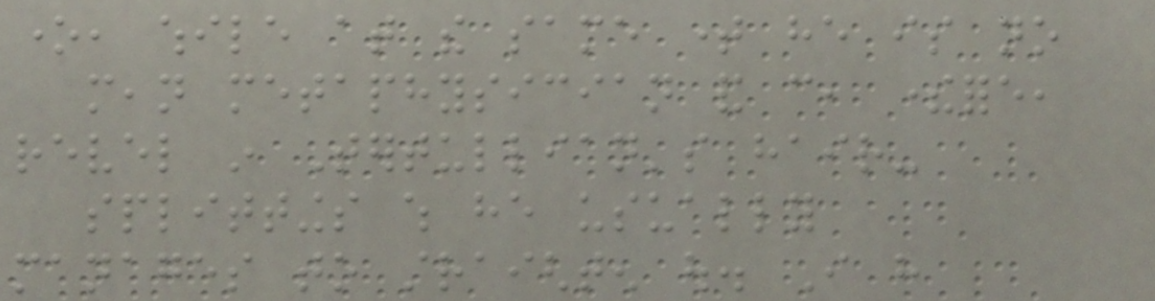one, while at the same time he is no
mean metaphysician and can, therefore,
revel in Tertullian's hair-
splittings which he usually
manages to straighten out. I have
